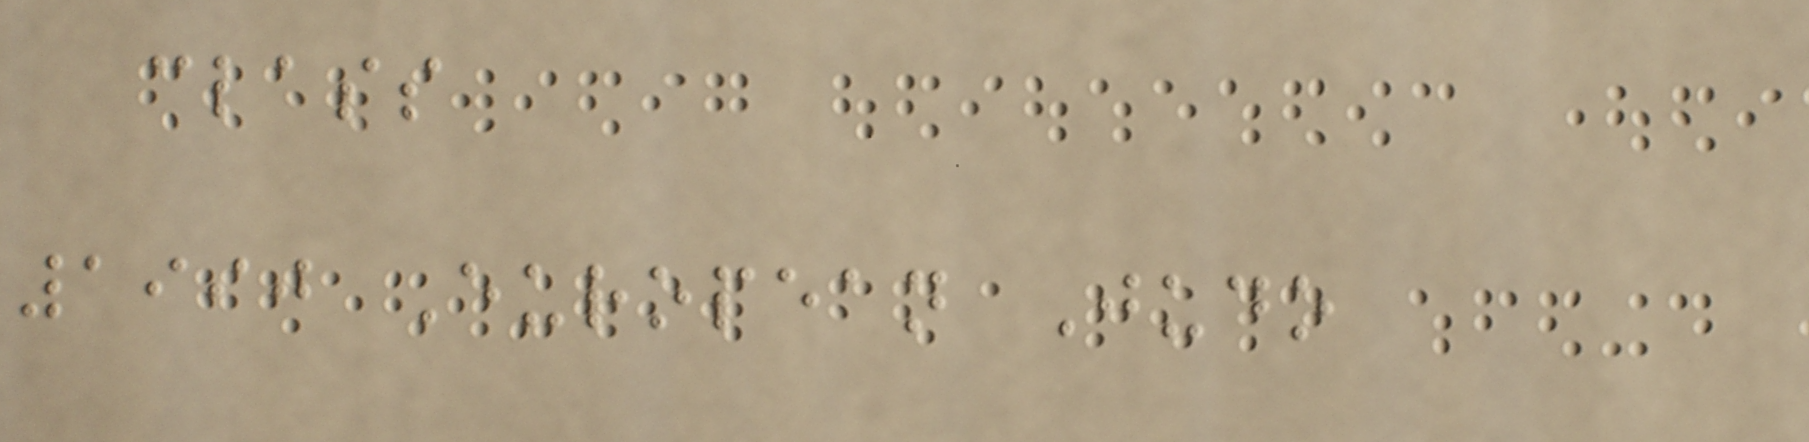class
1990 European Judo
